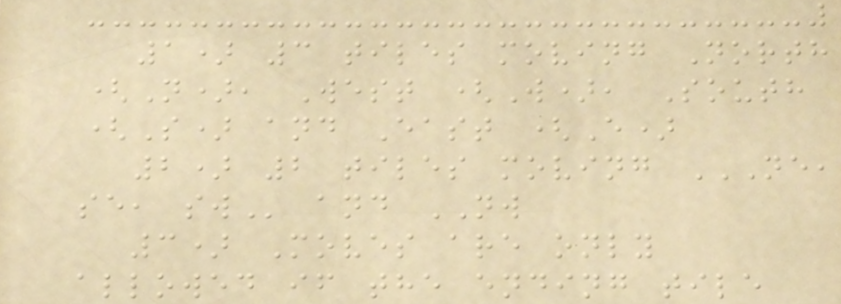1) 3 tiles moving North
(N), West (W), South
(S) and East (E)
2) 2 tiles moving NE,
SE, SW and NW
3) Moves are only
allowed if the ending tile
